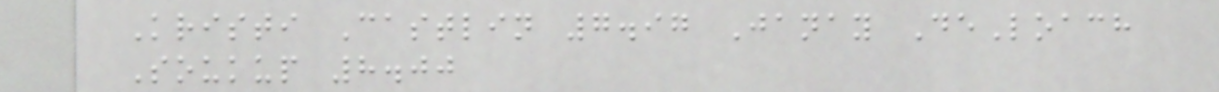Kristi Castlin 7.97 Janay DeLoach
Soukup 8.00
